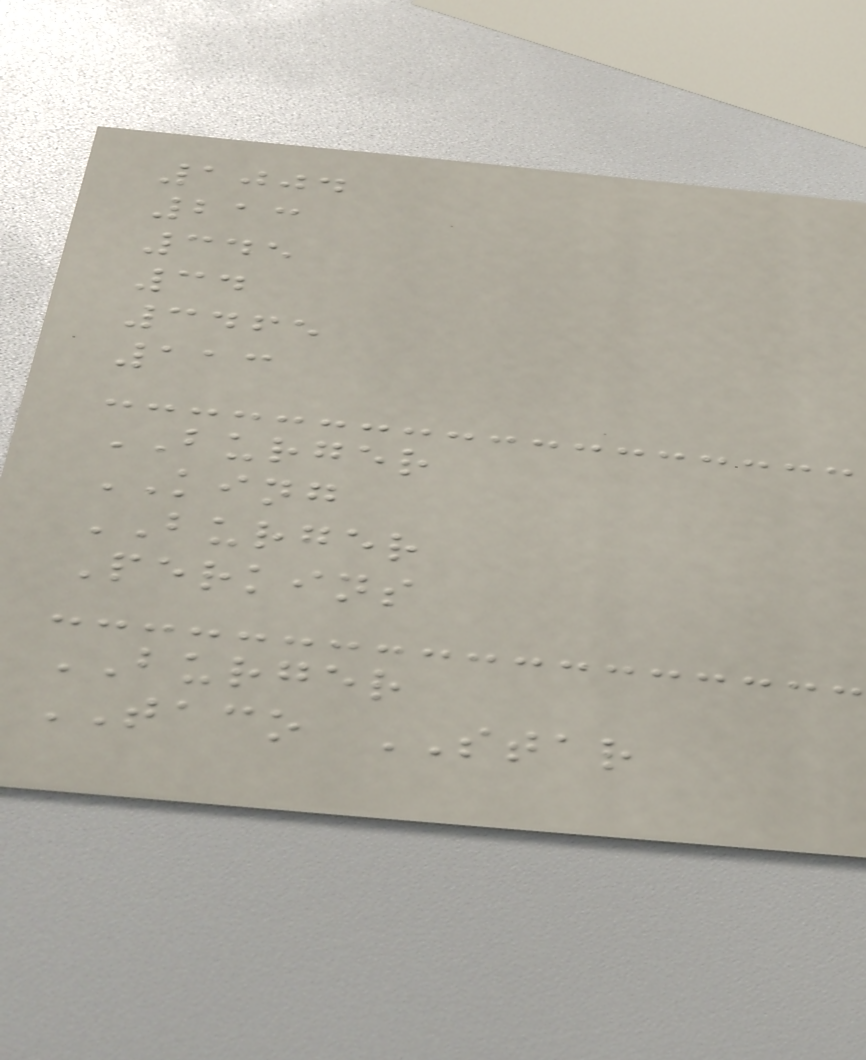1004
213
345
34
3465
113
BURGER
KING
BURGER
Perkins
BURGER
TACO STAR
